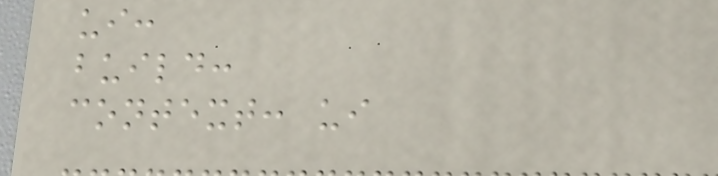ui:
build:
context: ui
